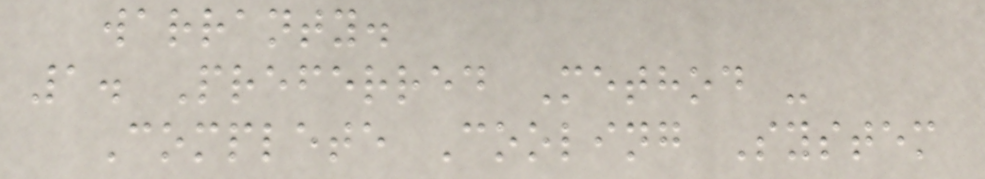warranty.
1. Preferred Method -
Complete Cooling System
